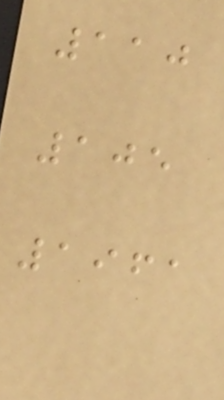110
105
1961
